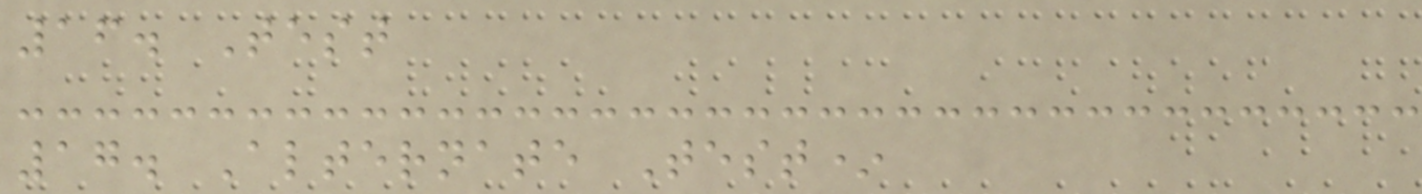16. Test
17. Alternate Test*
